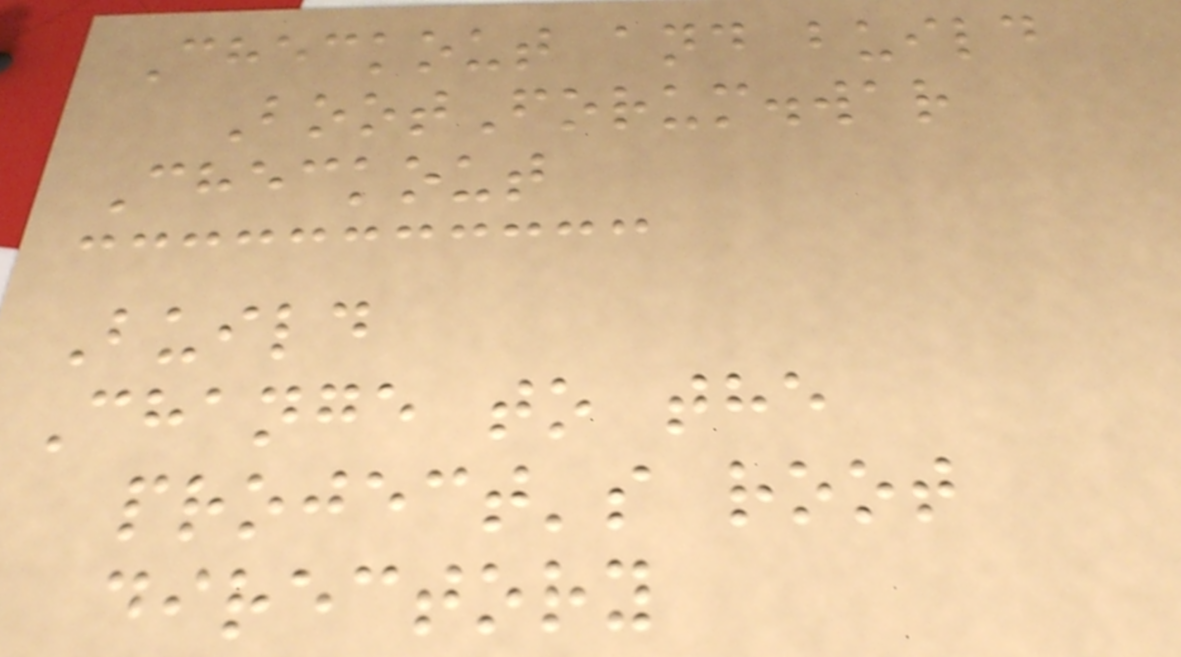Checkout and build
BootForum.war
Checkout
Build
Change to the
project's root
directory
